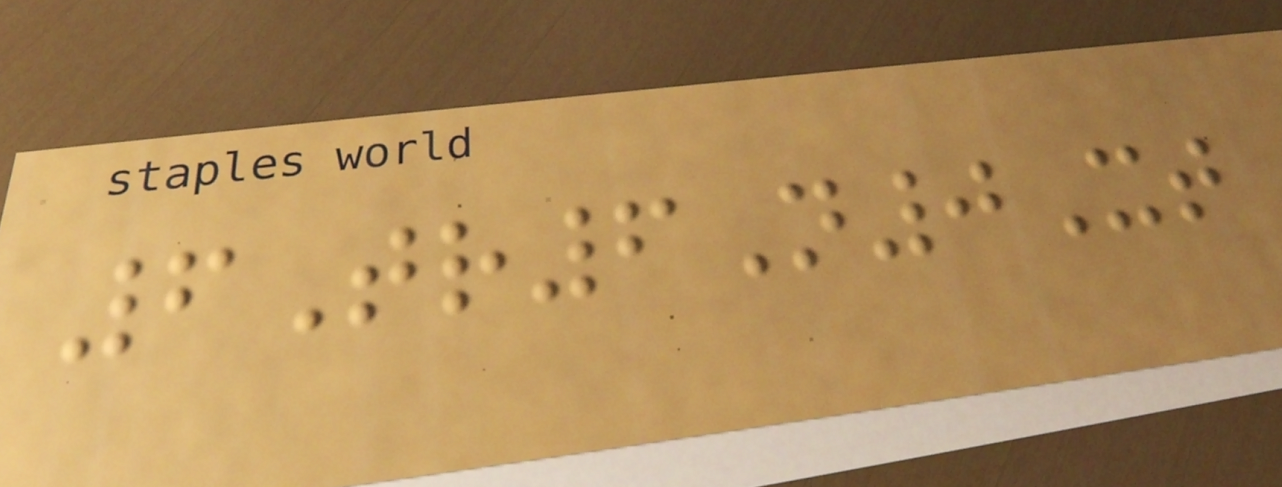6Tr6N0Xt
